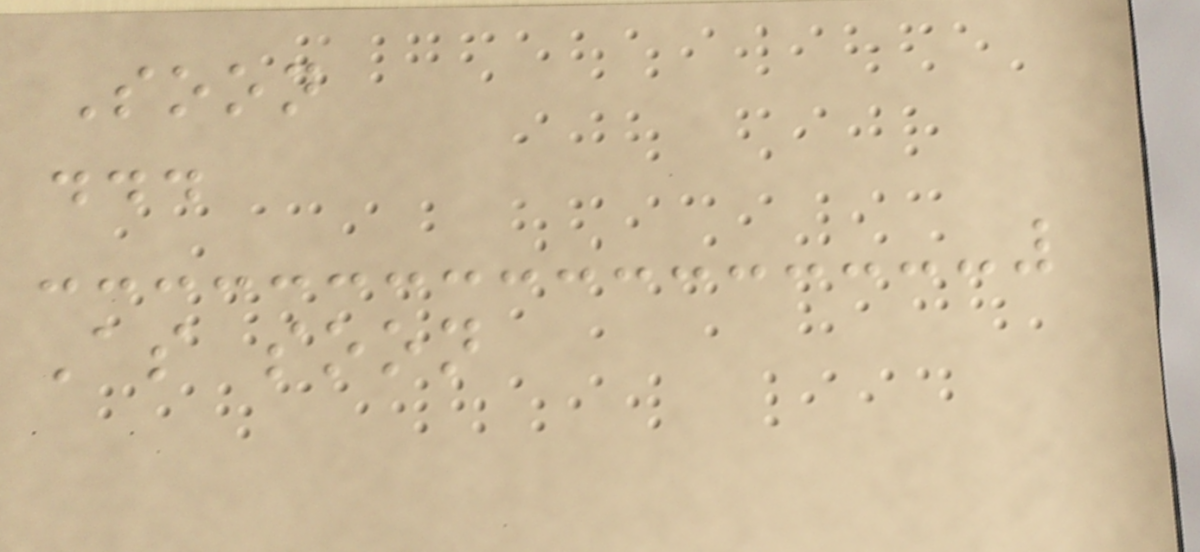Soon
...
As soon
